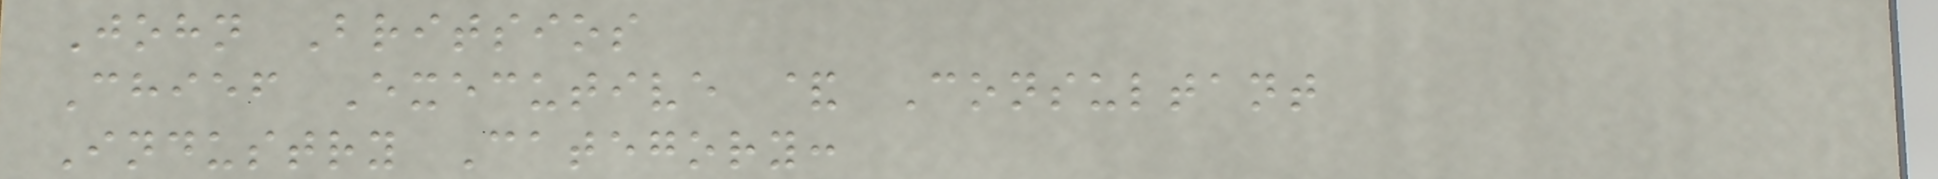John Britsios
Chief Executive & Consultant
Industry Category:
